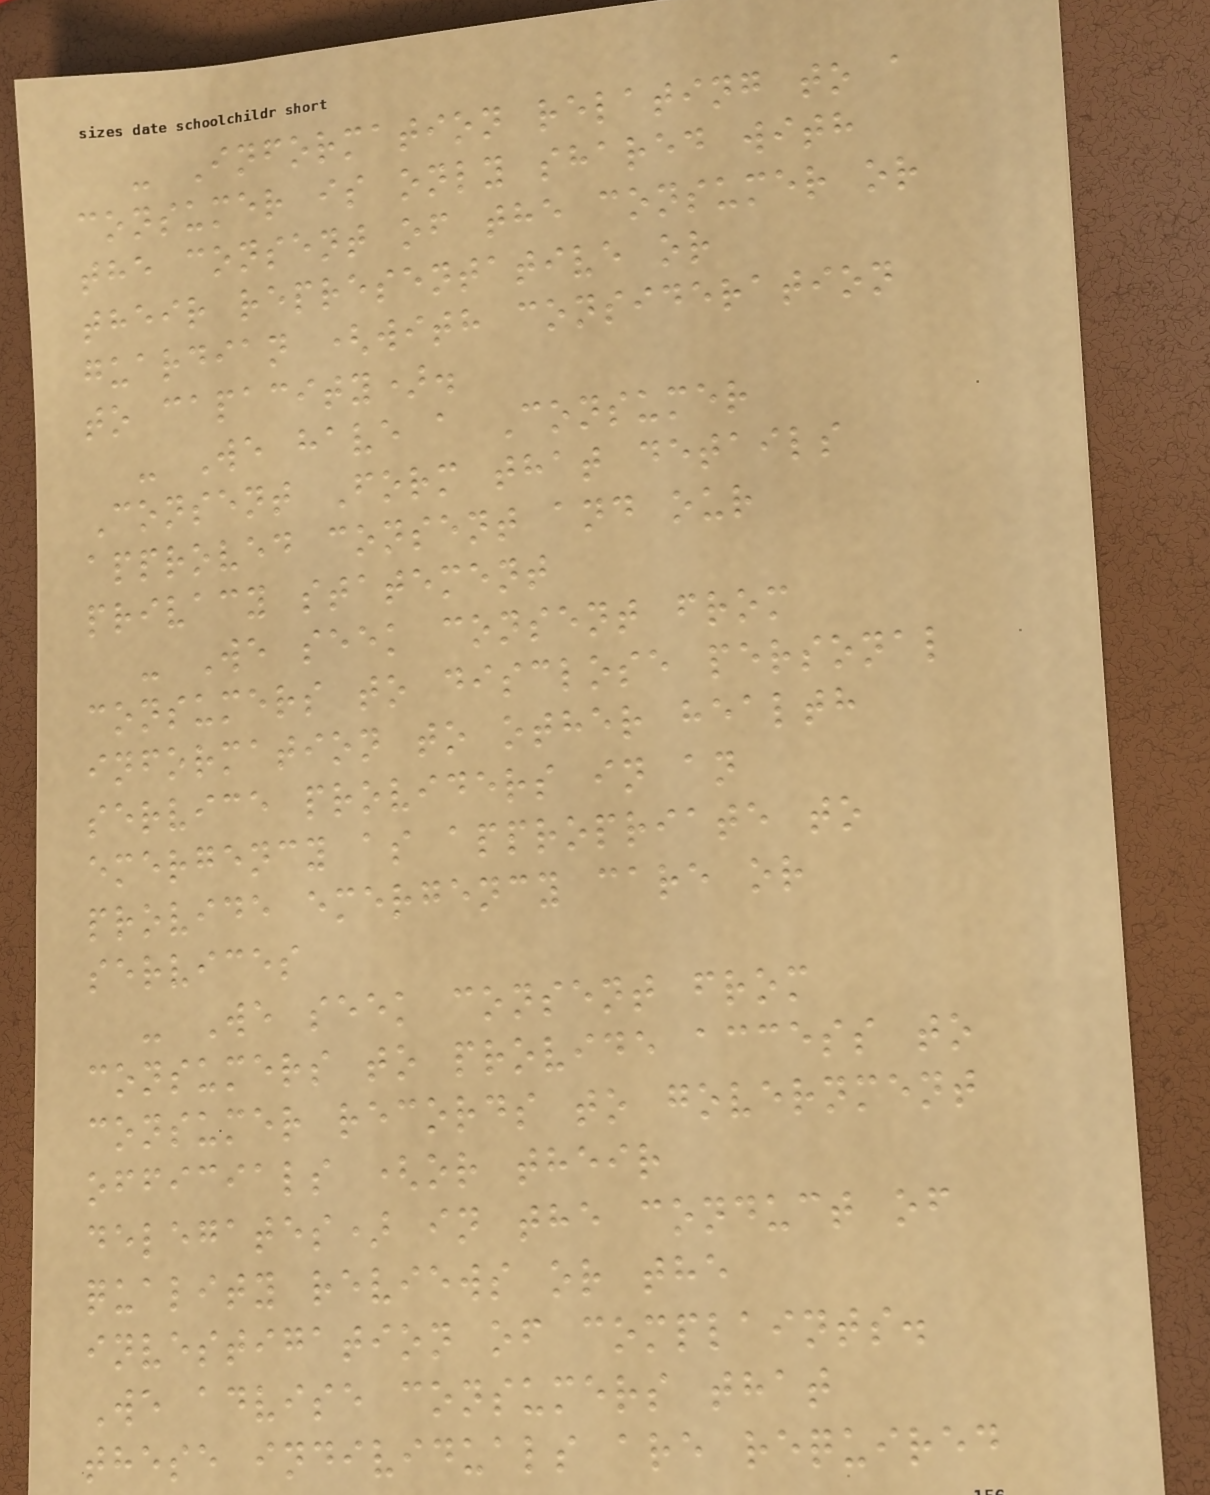- Information relating to a
consumer is only shared with
the consent of the consumer or
their representative or
guardian (with consideration
to capacity).
- We have a Consumer
Consent Form that details
approved consent and our
privacy statement
- We seek consent from
consumers to disclose personal
information to other health
service providers in an
emergency as appropriate to
provide emergency care or
services
- We seek consent from
consumers to provide access to
consumer records to government
officials (or their
delegates) in the conduct of
quality reviews or the
investigation of complaints.
We advise consumers that
these individuals are required
